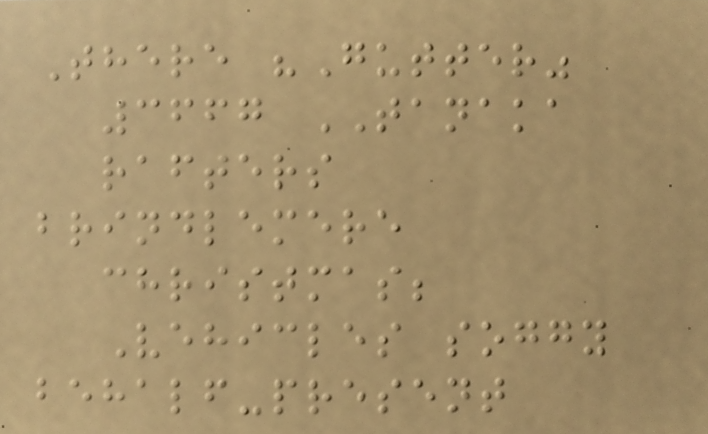There "Gutter"
3667 TANAKA
rafters
brindlemere
christmas;
Vehicles soggy
behalf-present
